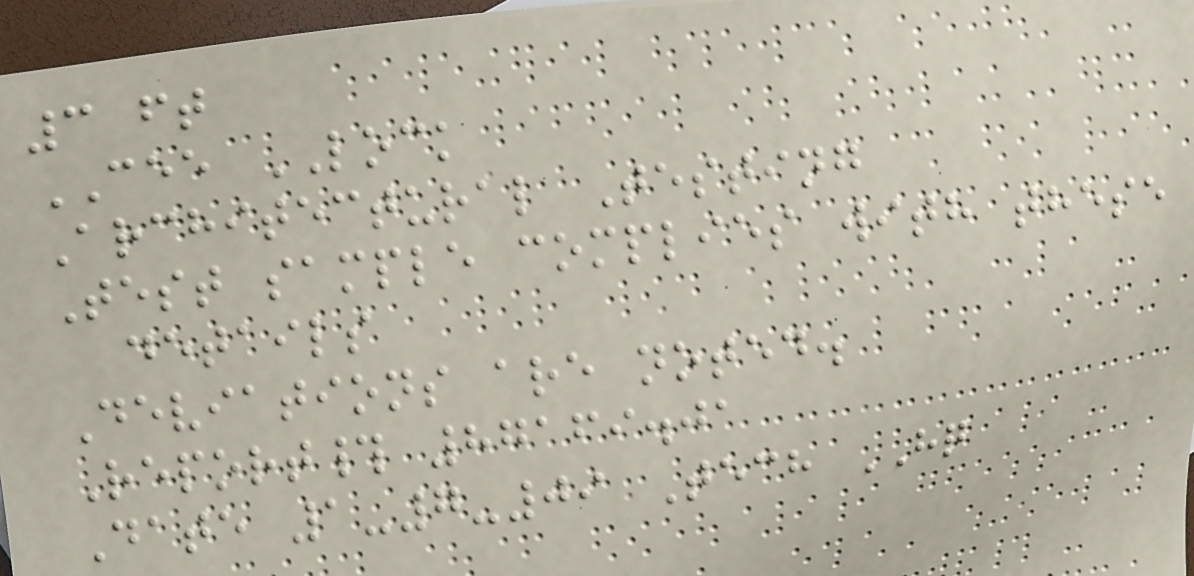3 ft
CEE LOCK
Architectural Testing
Test sample complies with these
details
Deviations are noted.
Report# 87169.01
Date 1-7-09 Tech HQ
